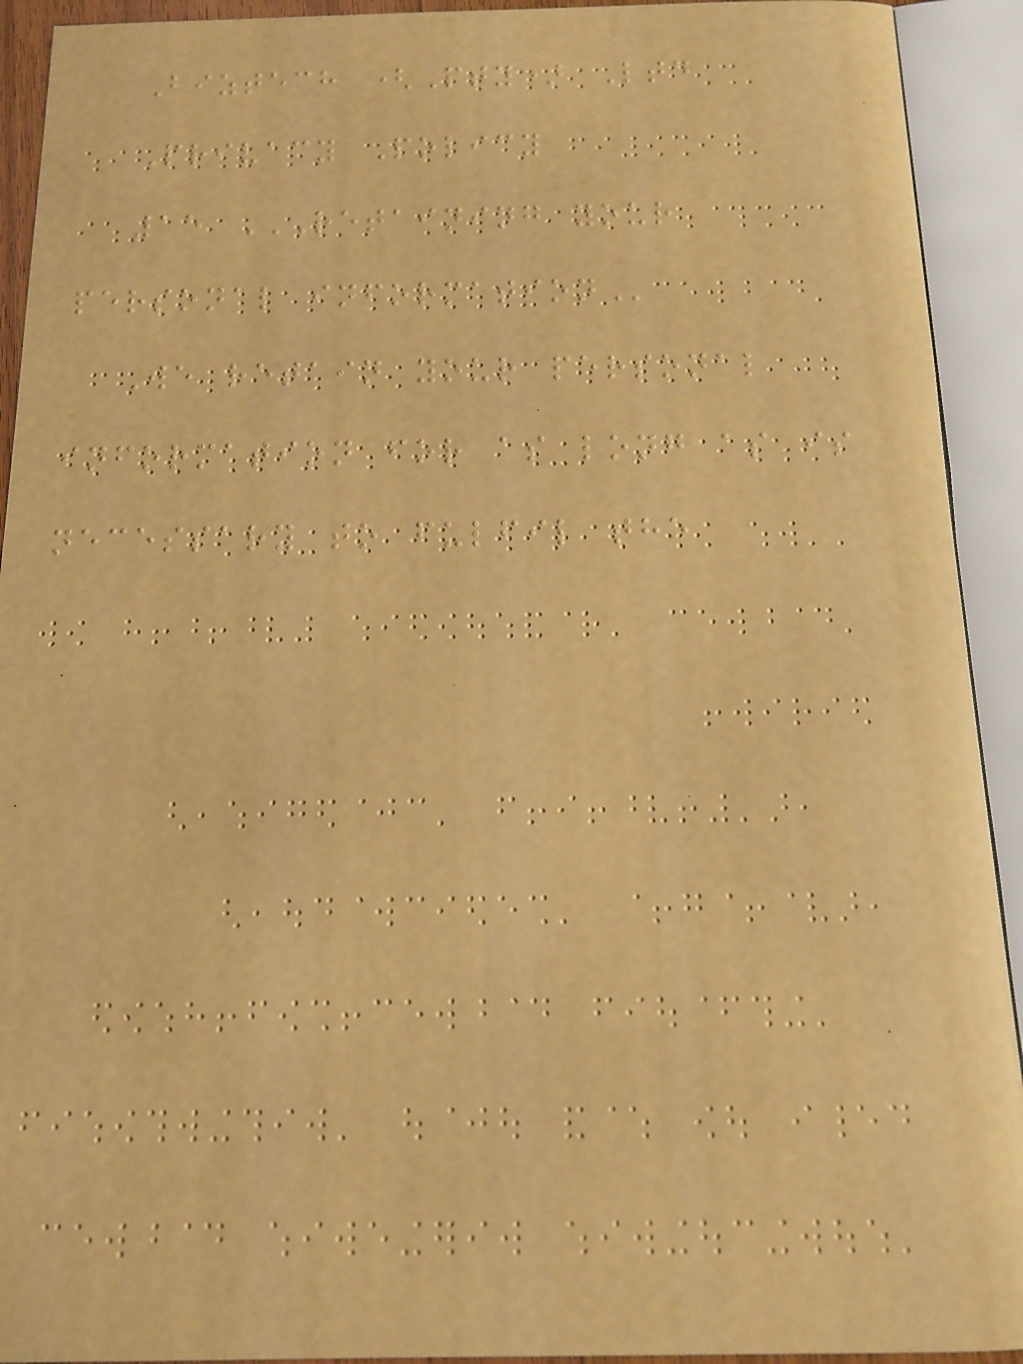Biztech (Pty) Ltd
Privacy Policy
15 RETAINING YOUR
PERSONAL INFORMATION
We retain your personal
information for as long as is
necessary to fulfil the
